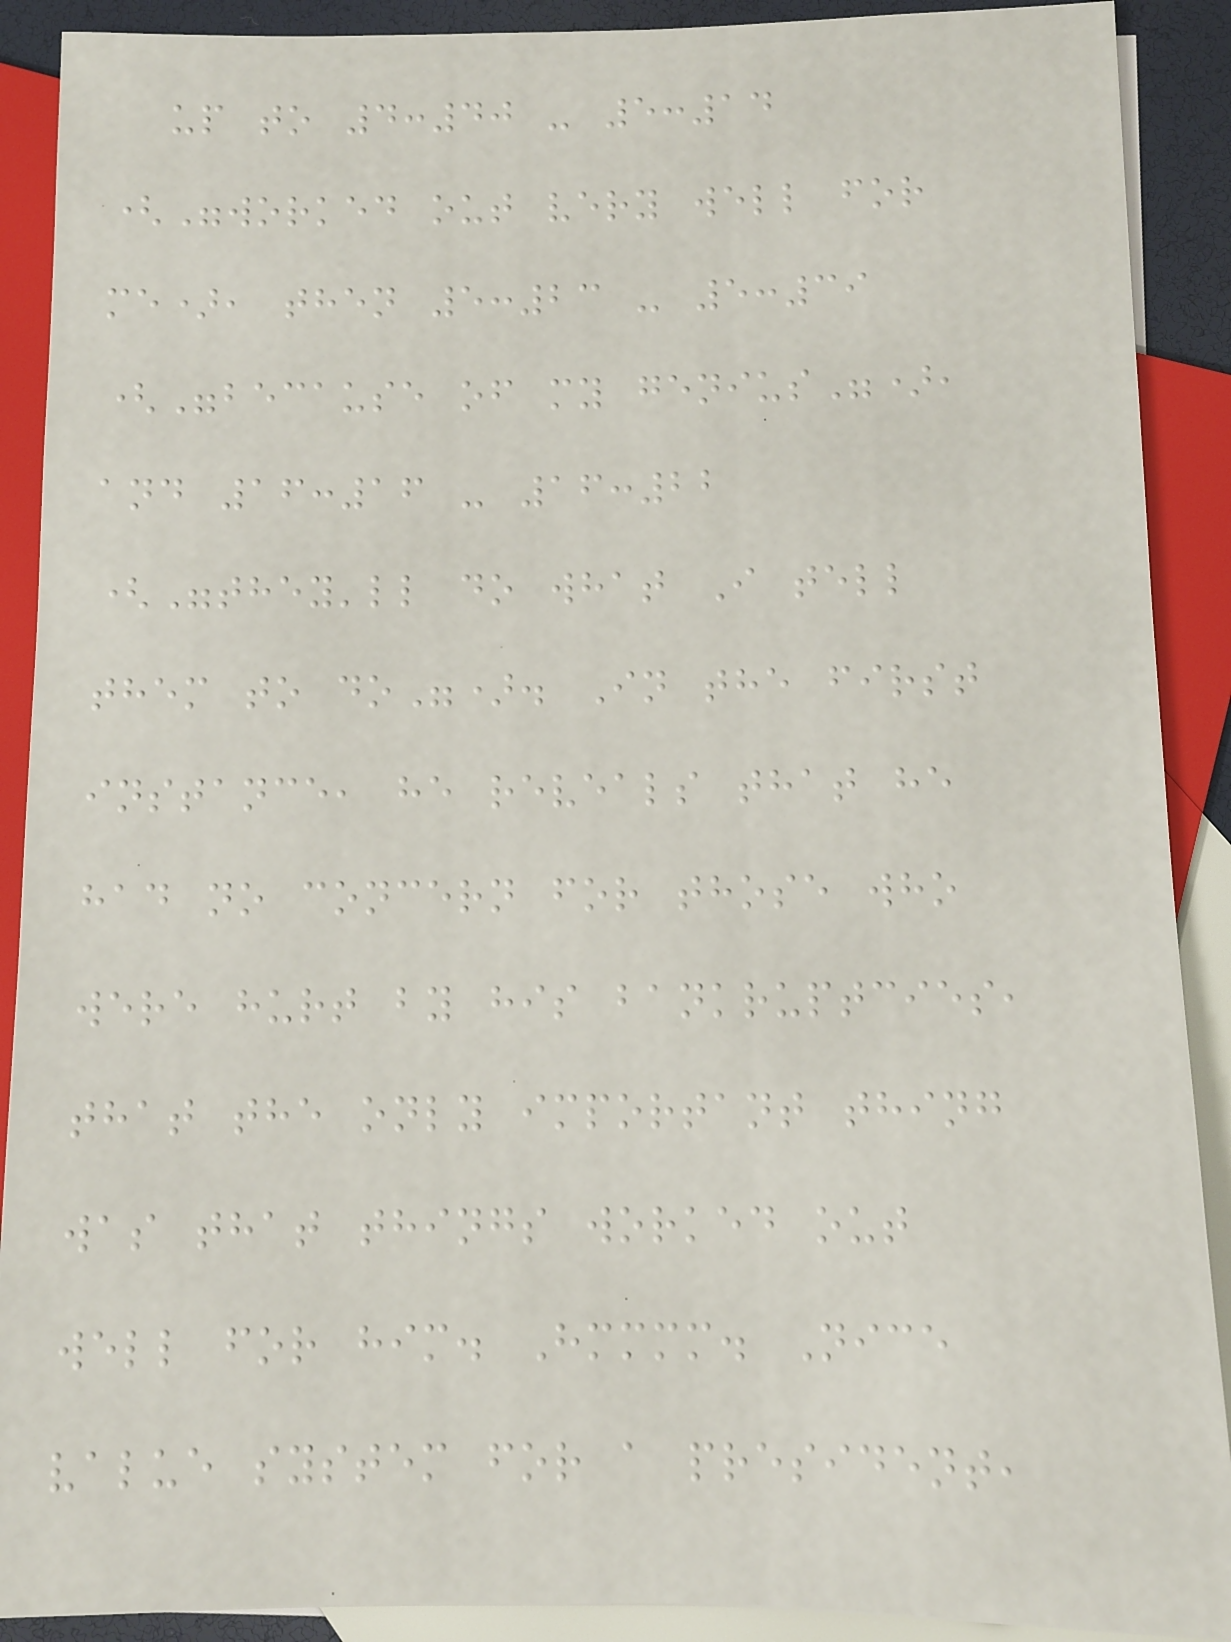up to 4:40 - 5:14
("worked out very well for
me), then 5:23 - 5:39
("because of my genius"),
and 16:16 - 16:22
("they'll do what I tell
them to do"). In the first
instance, he reveals that he
had no concern for those who
were hurt by his bankruptcies,
that the only important thing
was that things worked out
well for him. Hmmmm. Nice
value system for a president,
